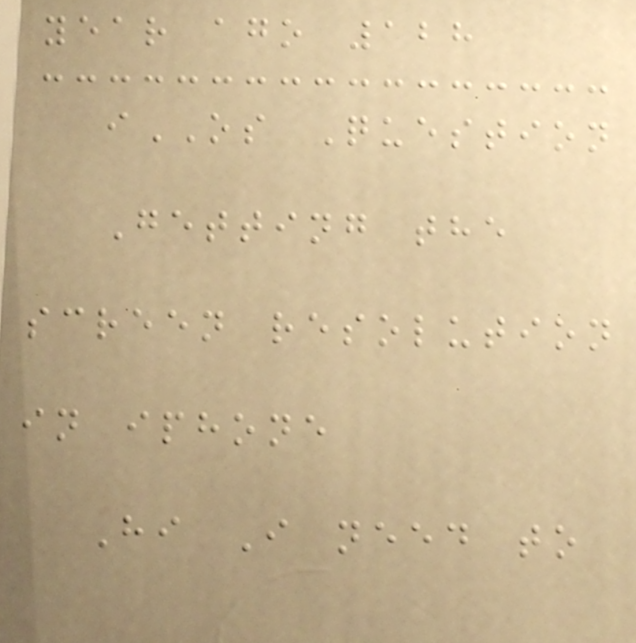year ago 128
iOS Question
Getting the
screen resolution
in iphone
Hi I need to
